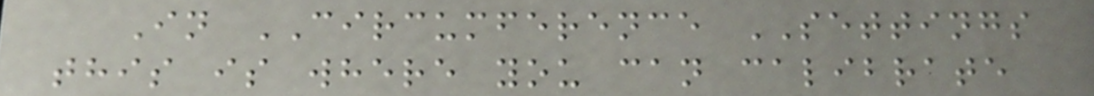In CIRCUMFERENCE SETTINGS
this is where you can calibrate
